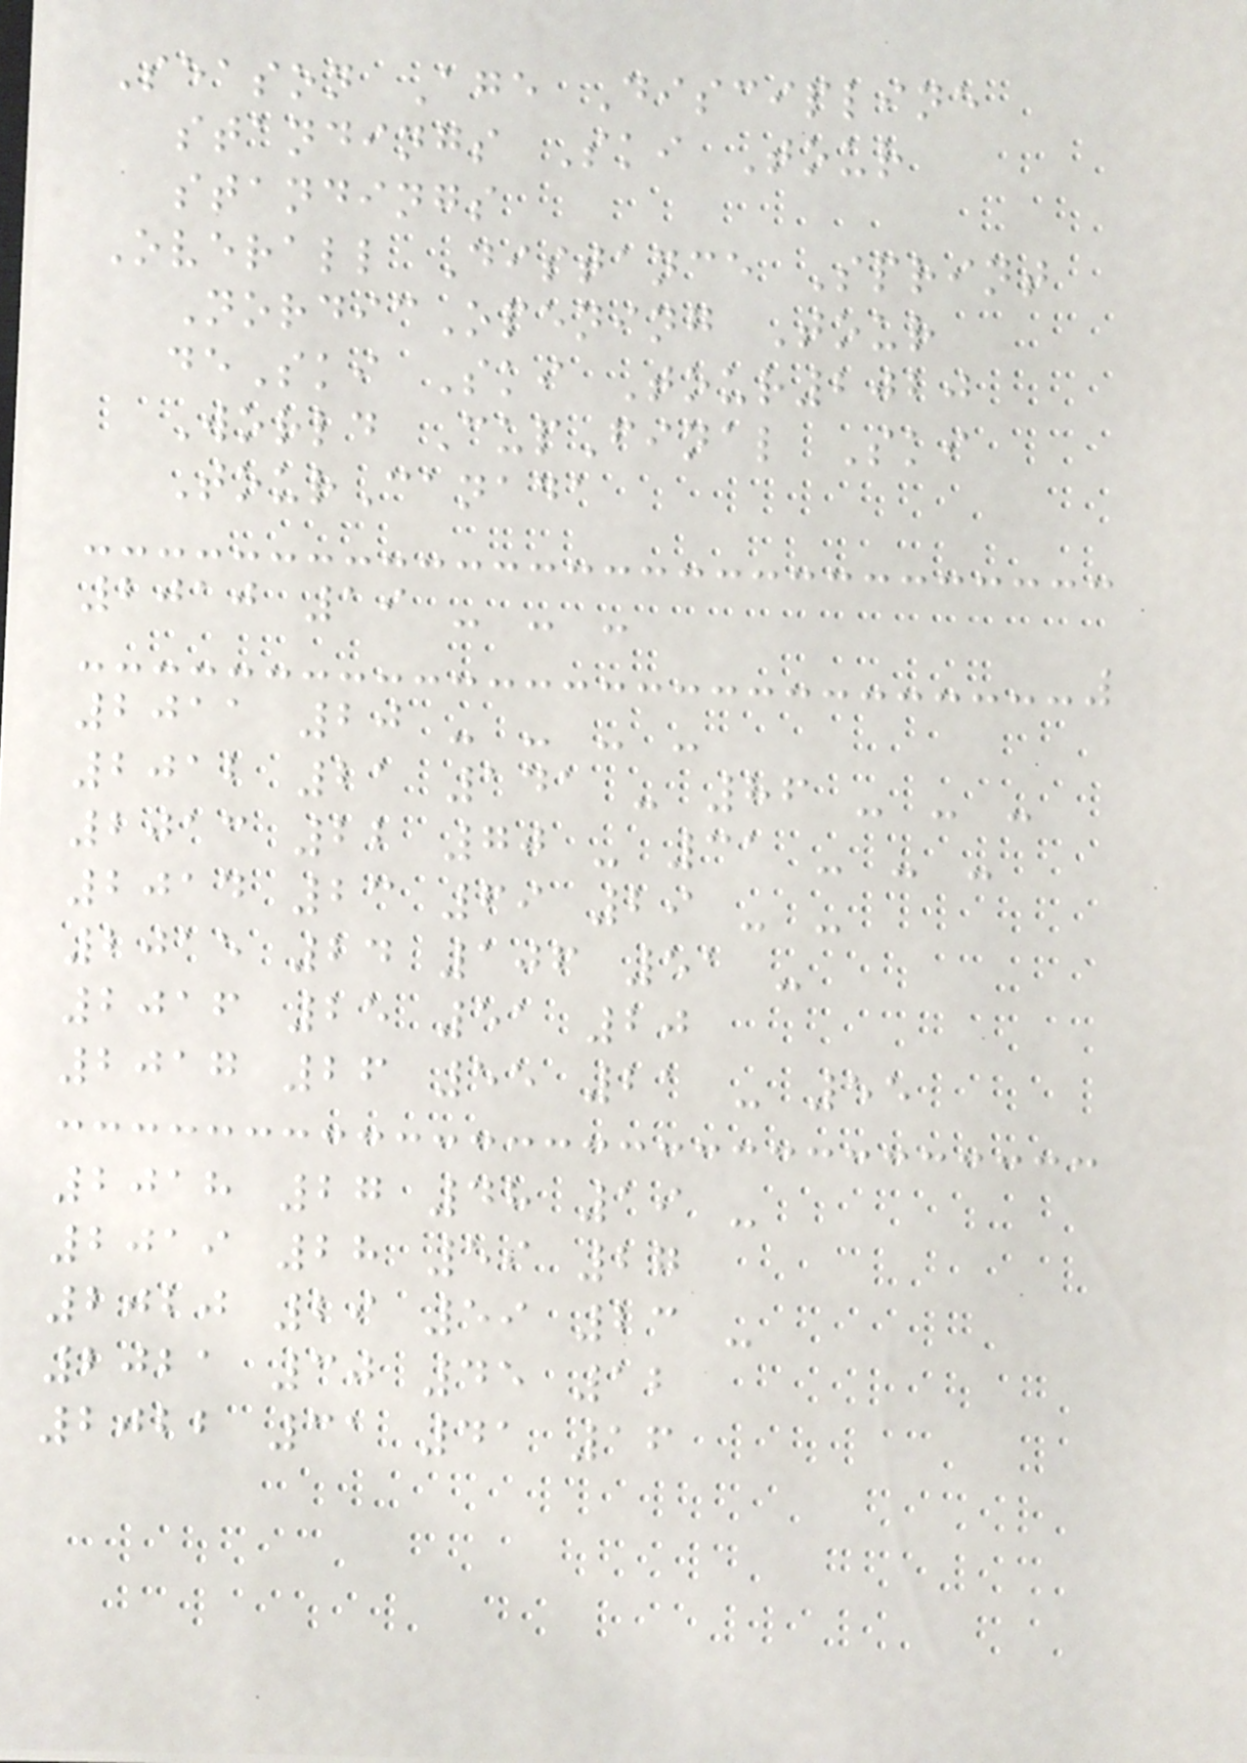Season Age Discipline
standings Ski Tour
standings
Overall Distance Sprint
NordicOpening Tour
deSki Ski Tour2020
World CupFinal Ski
TourCanada
2010 19 - - -
2011 20 - - - -
2012 21 141 - 86 - - -
2013 22 70 - 31 - - -
2014 23 69 29 - -
2015 24 106 51 -
2016 25 51 20
2017 26 55 21 - 55
2018 27 48 19 -
2019 28 59 27
2020 29 59 23 -
2021 30 45 12
2022 31 41 16
